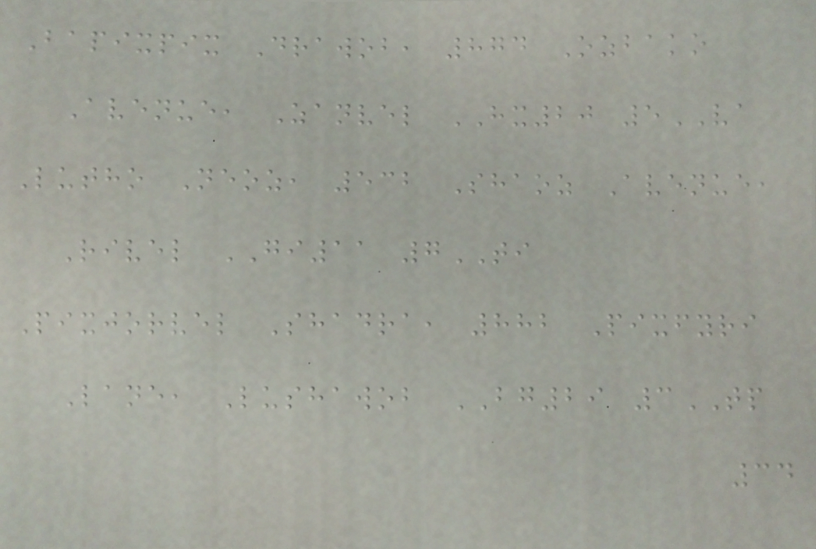Bapixpix Drawob, 874 Ozbako
Avenue, Zanvel HX20 5VA
Lutho Neoz, 532 Shaoz Avenue,
Rivel GI11 7TI
Pixjorvel Shadra, 882 Pixfyri
Lane, Lushawob BG29 3TP
34
